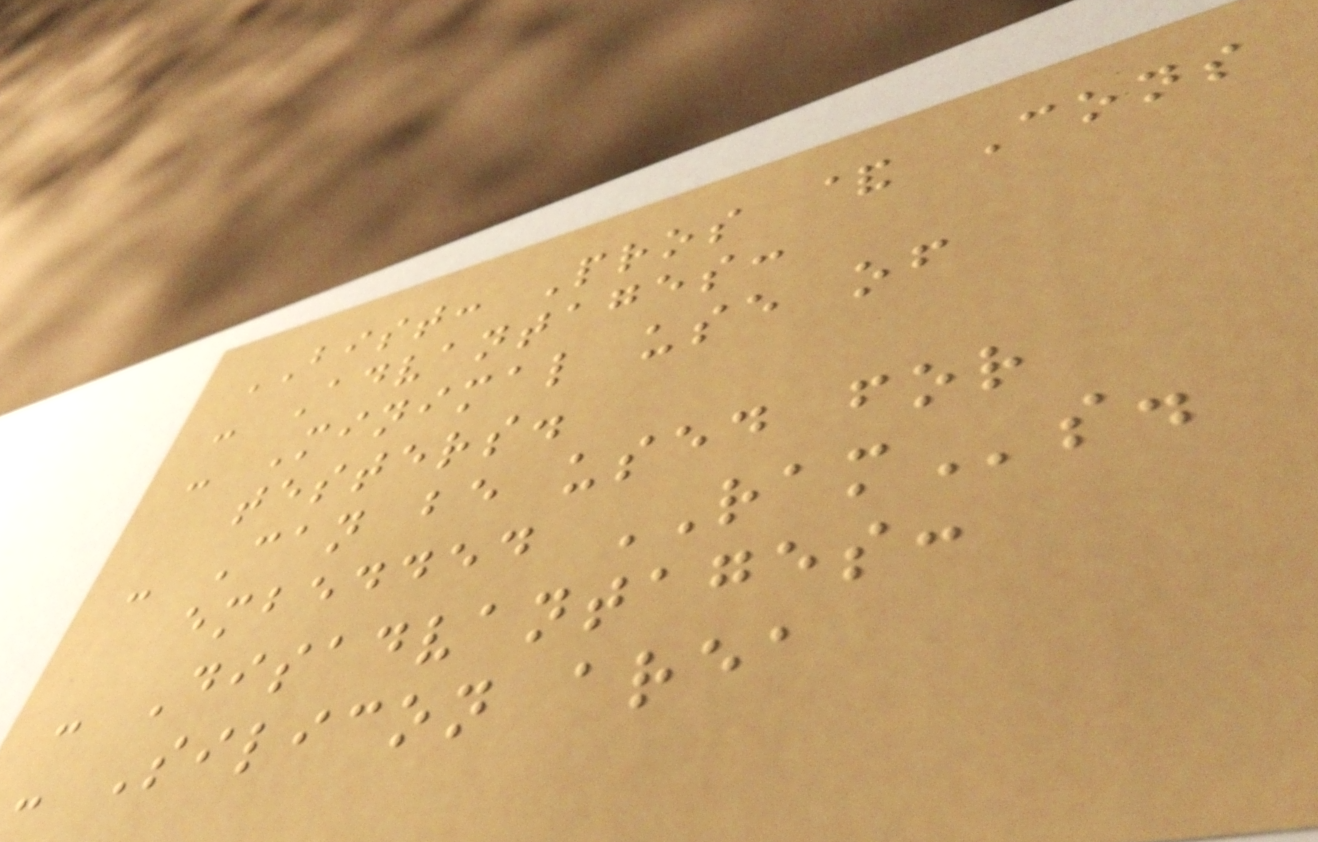BIST: Pros & Cons
- Advantages:
- Minimal use of
testers.
- Can be used for
embedded RAMs.
- Disadvantages:
- Silicon area
